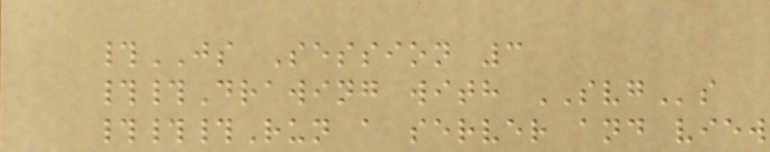#JS Session 3
##Drawing with SVGs
###Run a server and view
